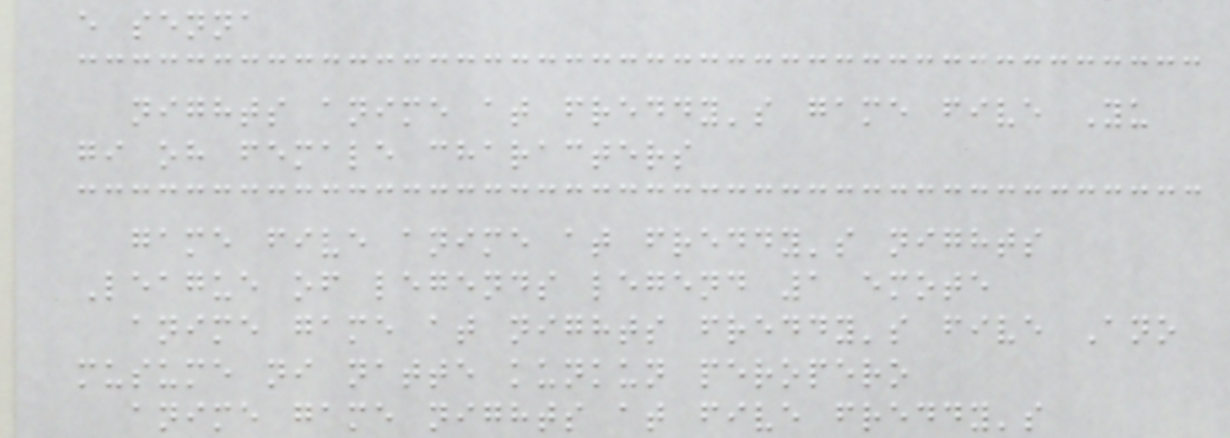e senna
nights anime at freddy's game five Yu
gi oh female characters
game five anime at freddy's nights
League of legends legend 1 emote
anime game at nights freddy's five Ano
musume ni natte kunkun peropero
anime game nights at five freddy's
